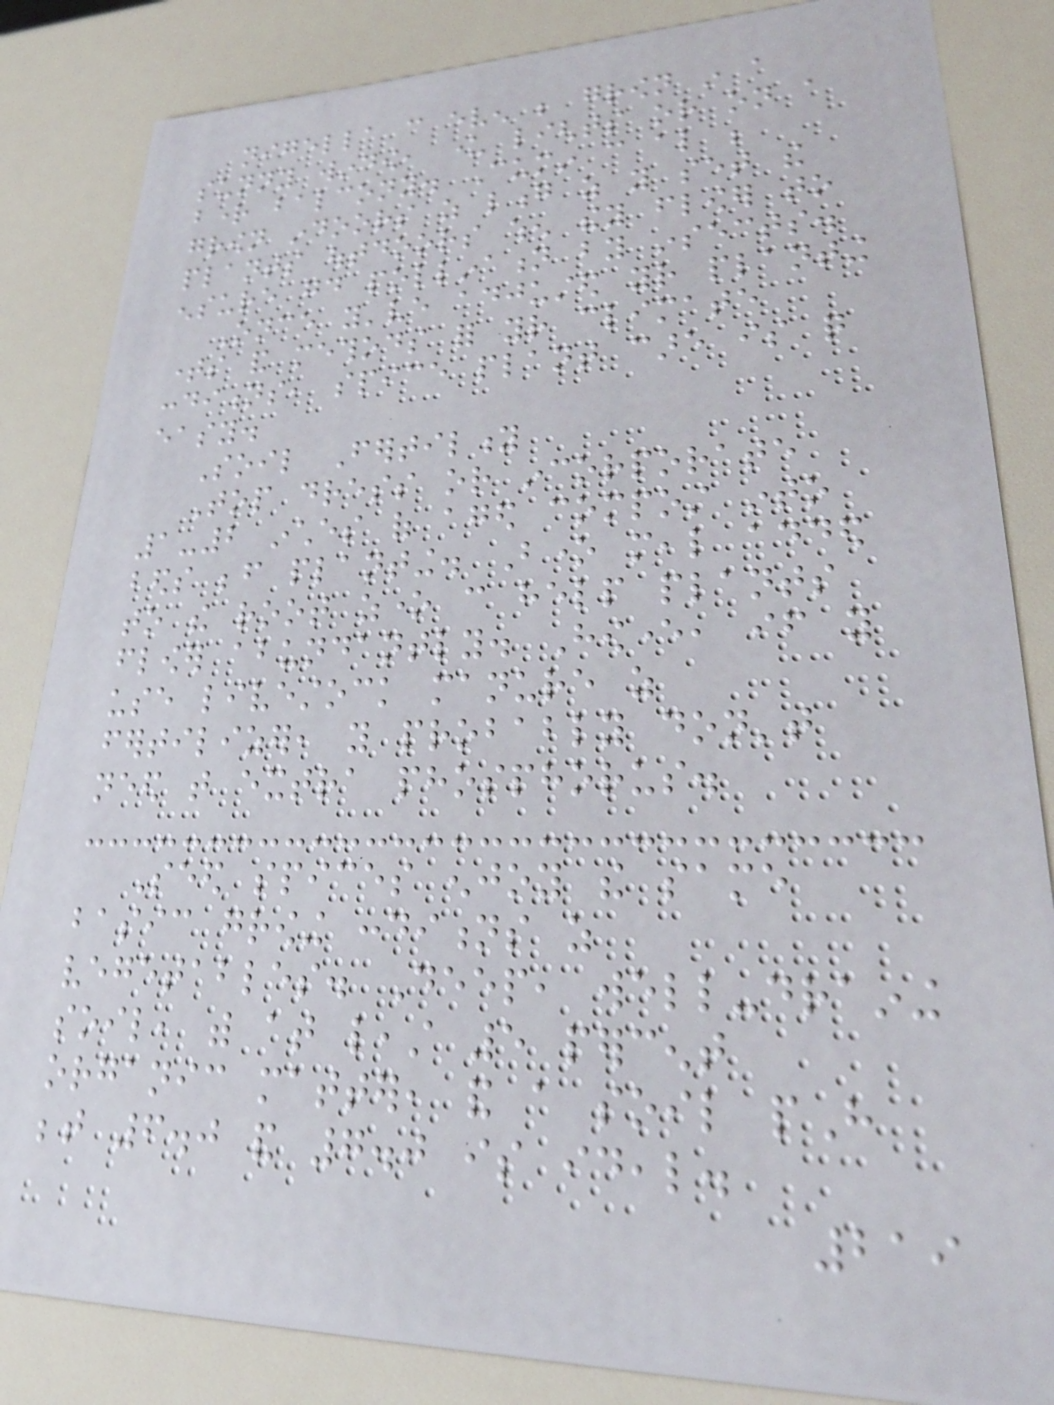nigella can even be grown in a
sunny window, under lights or on a
bright balcony. Cumin can also be
grown indoors as long as you set the
plants outdoors when they flower to
ensure good pollination by insects.
Once you've adjusted your planting
times and methods for your climate
conditions, spice plant care is quite
easy.
Soil Fertility
Top dress or incorporate
1-2 inches of aged compost into
beds before planting. Bone meal added
to the root zone can help plants
flower abundantly. However, if you
use livestock manure as
fertilizer, you probably don't
need that extra phosphorus.
Seed spices enjoy the same
basic growing conditions as
vegetables. Deep, well-draining
soil, with at least 5 percent
organic matter, and a soil pH
between 6.0 and 7.0 is ideal.
219
